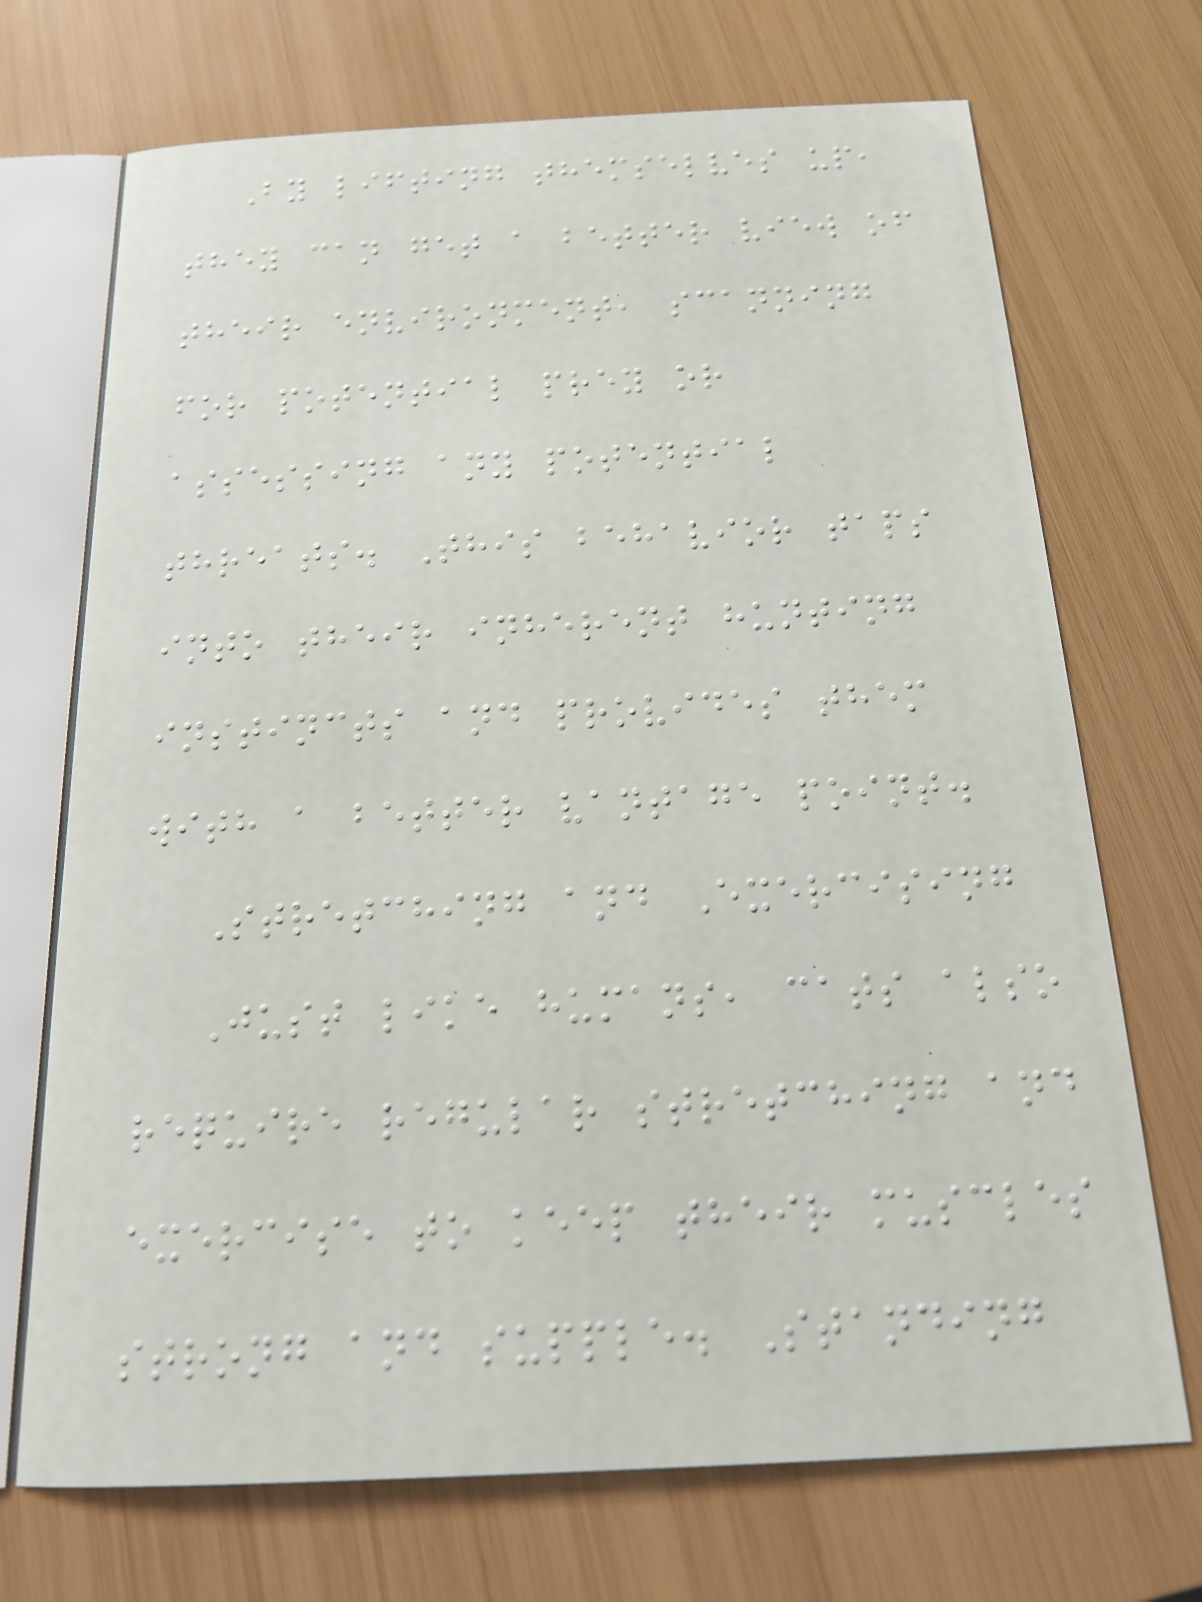By lifting themselves up,
they can get a better view of
their environment, scanning
for potential prey or
assessing any potential
threats. This behavior taps
into their inherent hunting
instincts and provides them
with a better vantage point.
Stretching and Exercising
Just like humans, cats also
require regular stretching and
exercise to keep their muscles
strong and supple. Standing
